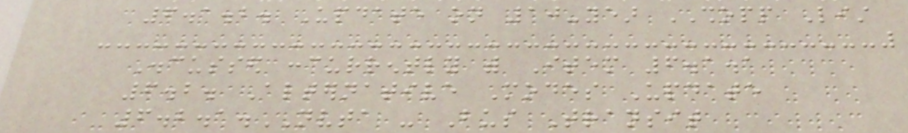6.1.2. Update on 10-year SHOPP List
Discussed concurrently with Item 6.1.1
6.2. Alternative Modes Update
6.2.1.NVTA - Bus Transit
